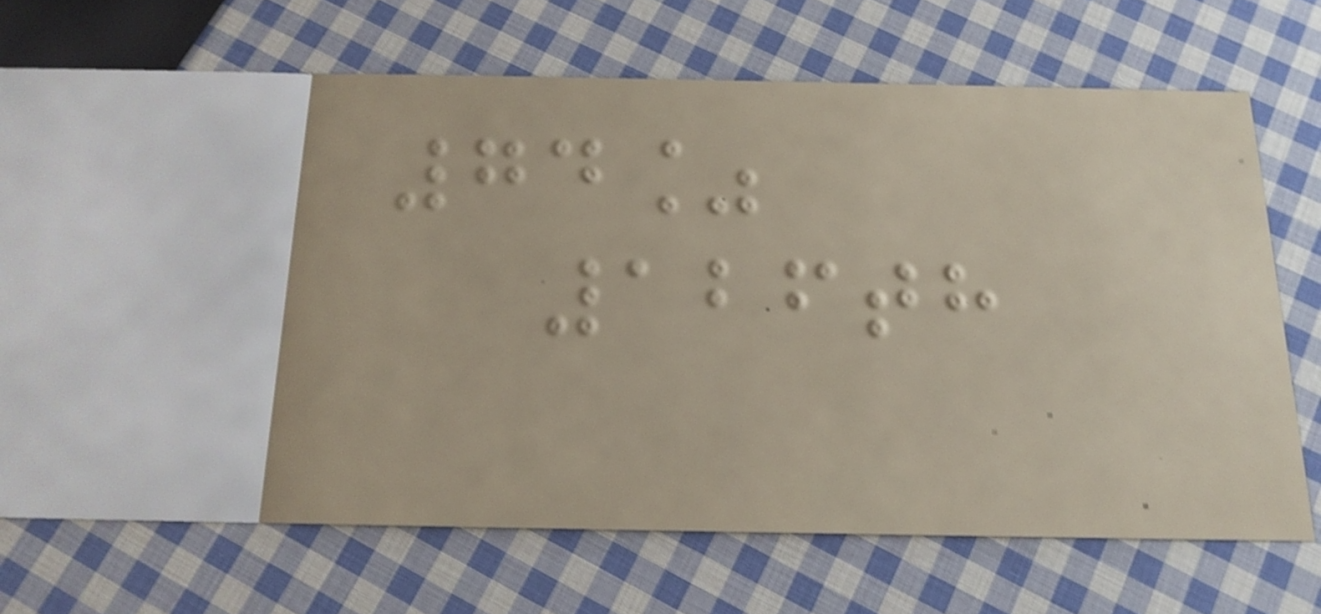74%
126th
